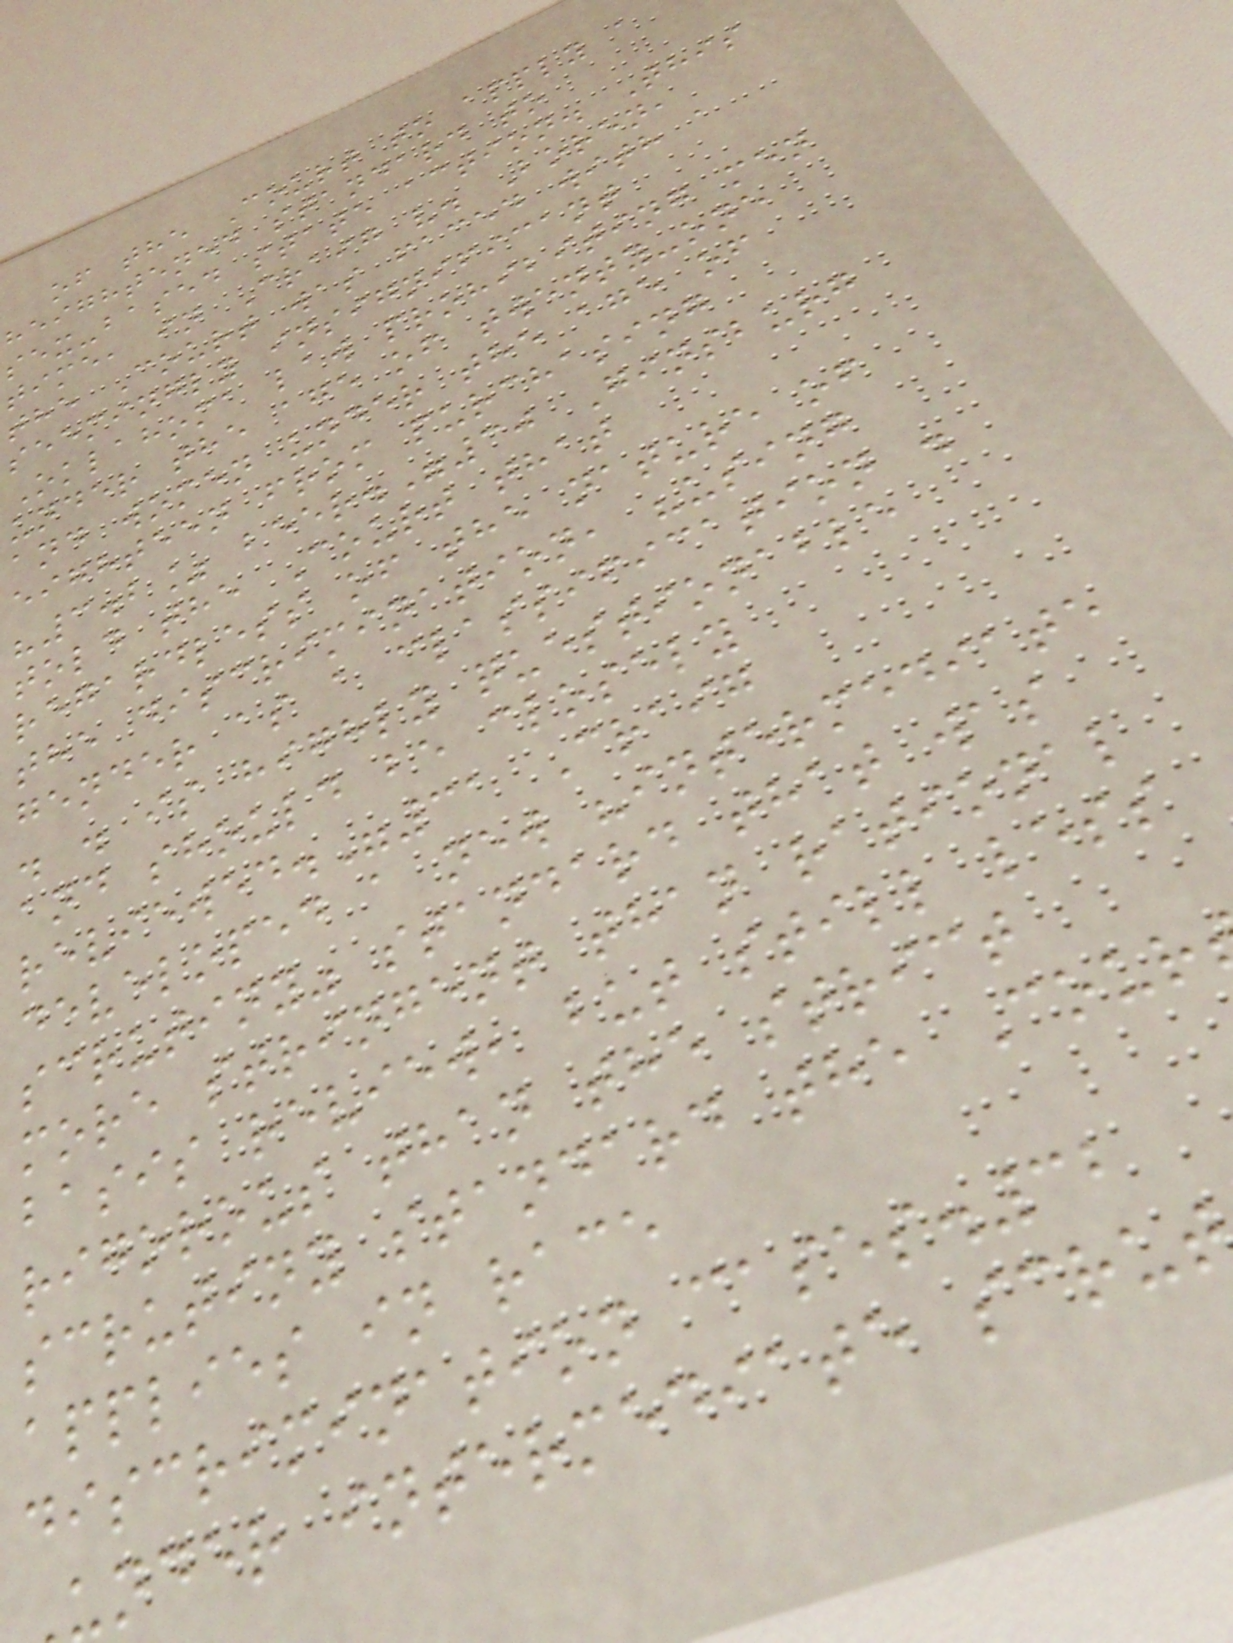of the Court to apply a
heightened standard to
sex-based state action. This
time, in Craig v. Boren,
the Court was faced with a
seemingly insignificant
Oklahoma law prohibiting men
under the age of twenty-one
and women under the age of
eighteen from purchasing
"3.2% beer."30 Ginsburg
told the Court that
regardless of the nature of
the discrimination, "using
gender as a classification .
. . is highly questionable
and should be closely
reviewed."31 Craig
developed a new "intermediate
scrutiny" standard that was
more stringent than rational
basis review, but still less
rigorous than the strict
scrutiny standard the Cour
applies in race
discrimination cases.32
under intermediate scru
